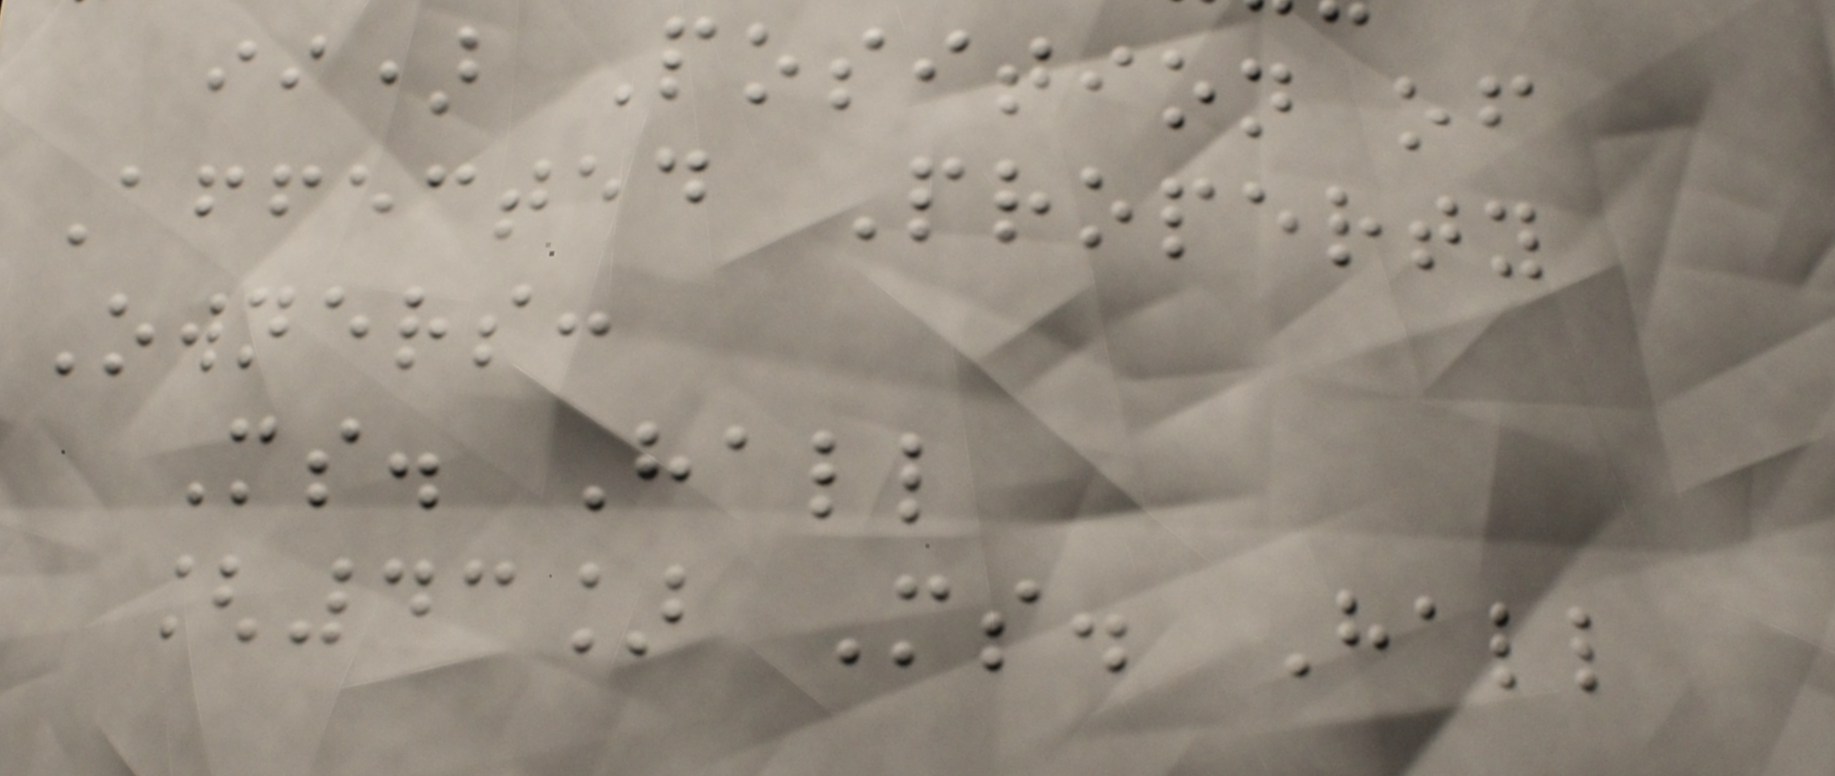ii) Position of
Affected Property
Owners:
Ms. Hall
[43] Ms. Hall
